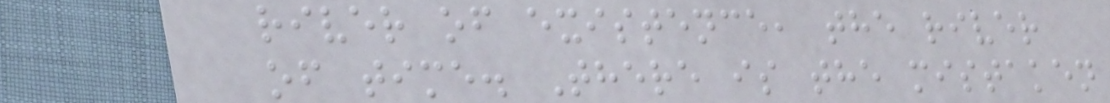river of existence, the river
of time. There is the mistaken
